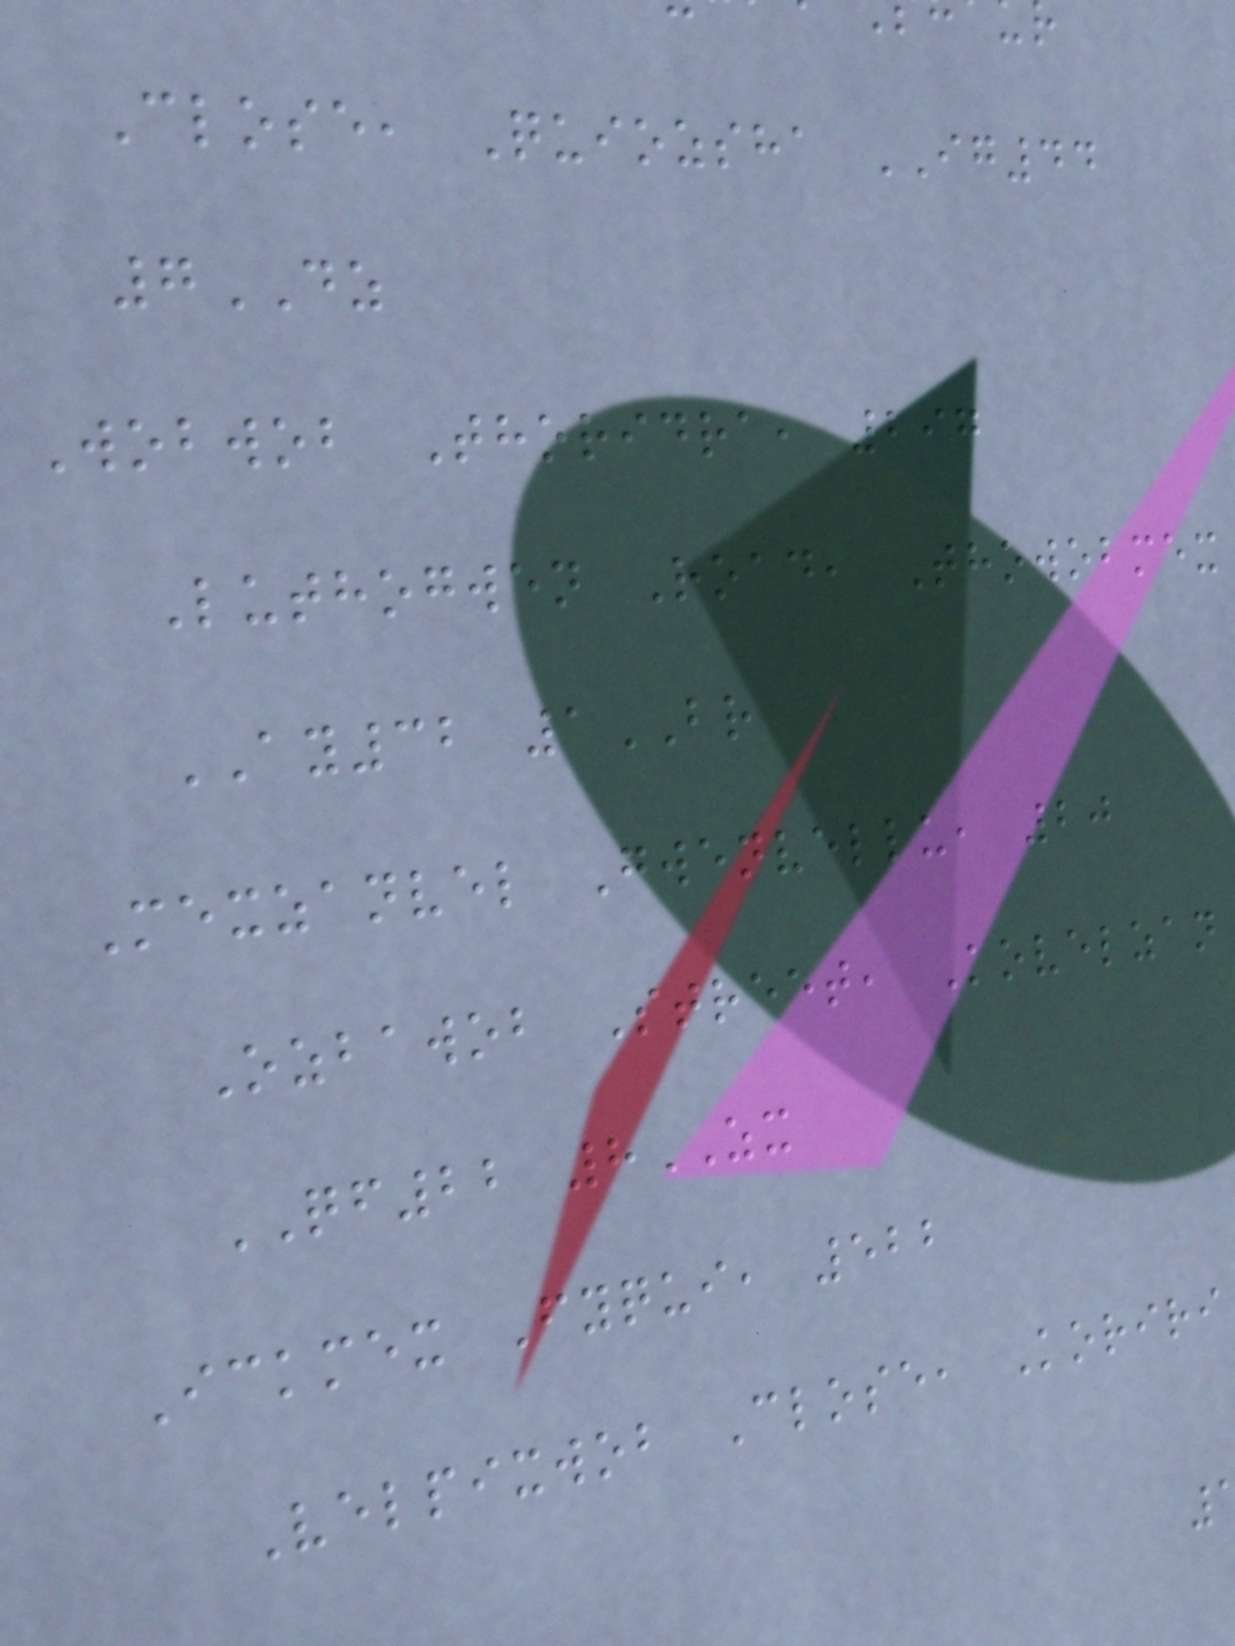Close, Quiozsha IG44
7DZ
Wobwob Thoridra, 297
Luthogwen Road, Thowobmex
AY32 1BR
Mexzanvel Gwenvellu, 20
Ozbawob Street, Kovelzan
QF22 8ZX
Ickmex Fyqui, 522
Velpixwob Close, Koriri
